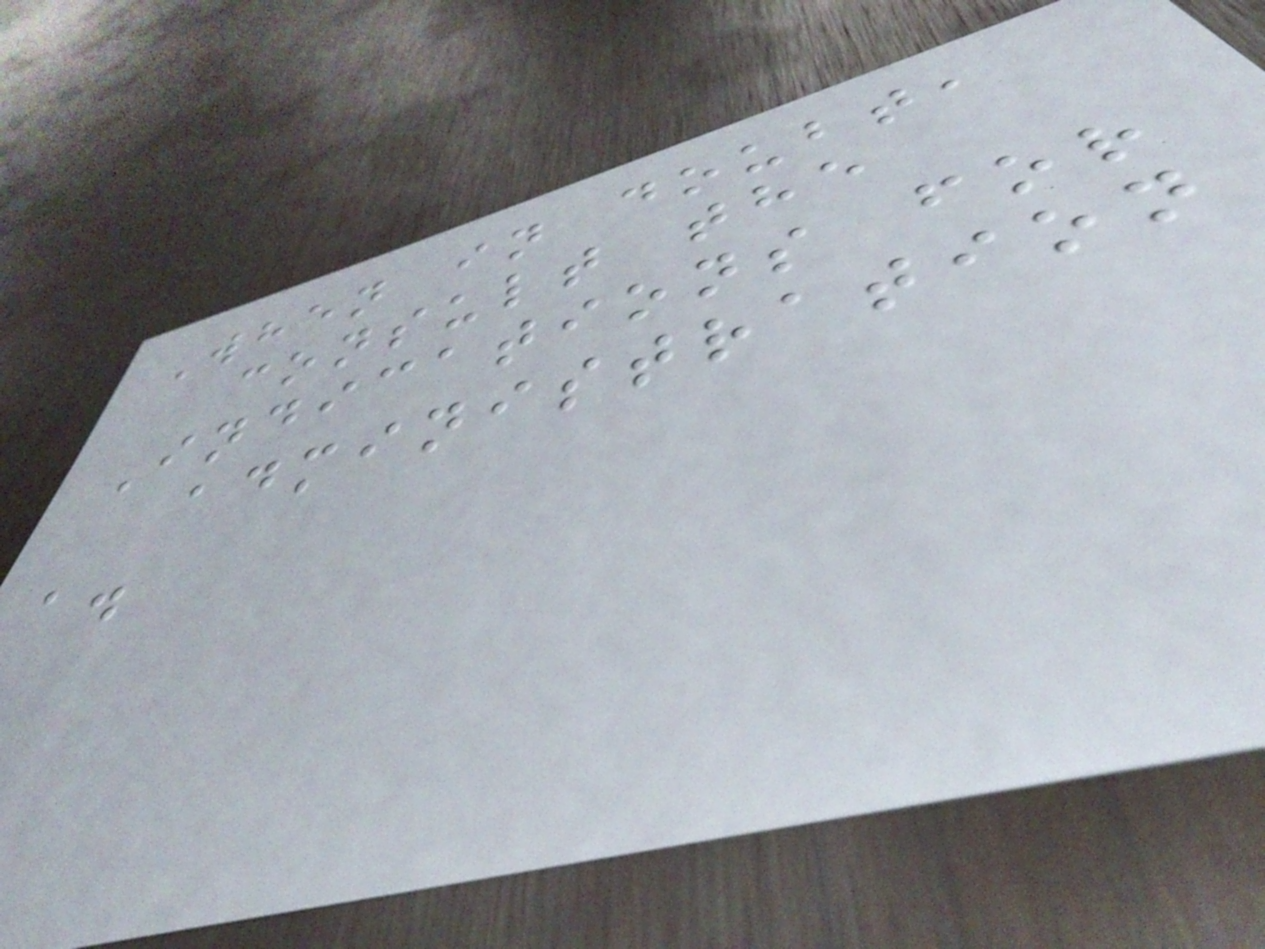When in doubt,
consult the
Indications for
administration
a.
